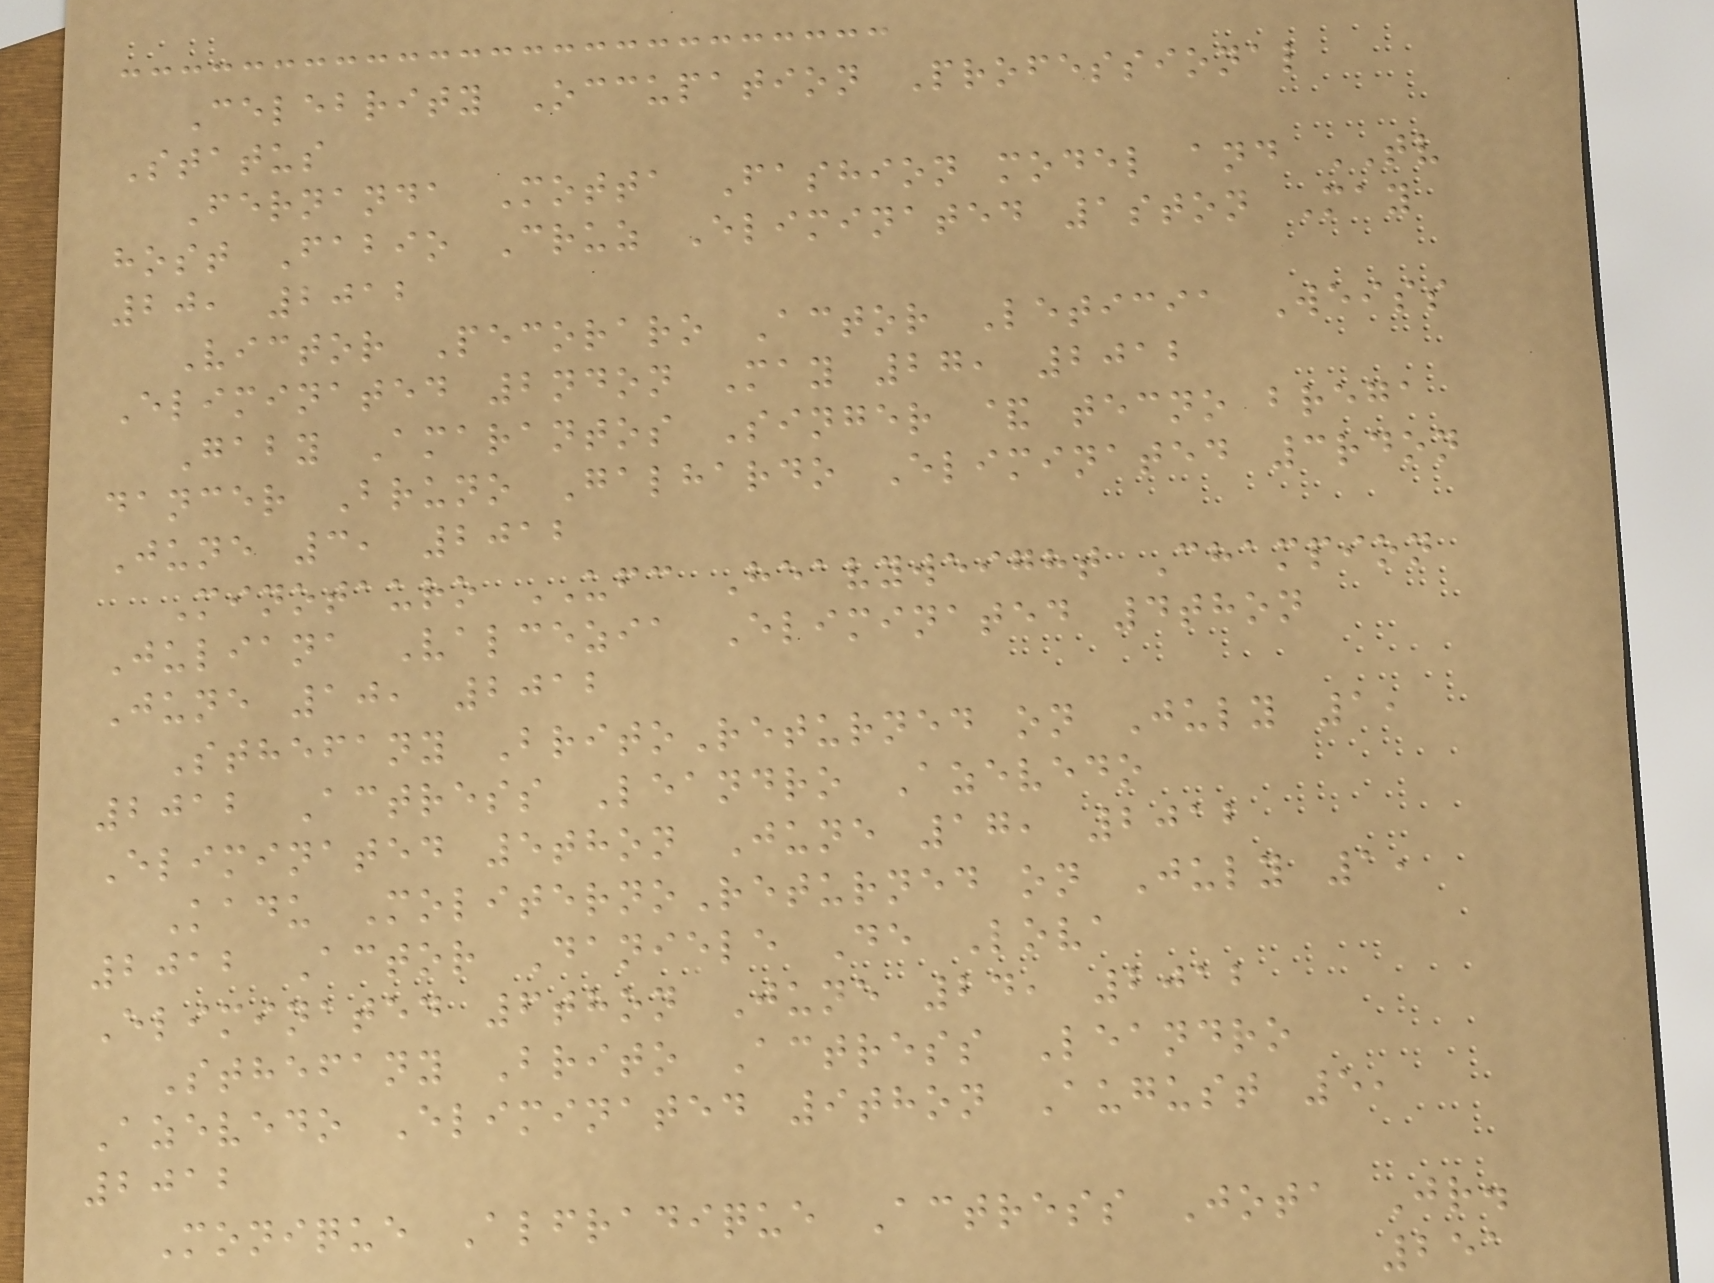Celebrity Occupation Professional
Status
Fernanda Motta Fashion model and TV
host Fabio Cruz Eliminated 1ston May
20, 2012
Victor Pecoraro Actor Leticia Weiss
Eliminated 2ndon May 27, 2012
Gaby Amarantos Singer & tecno brega
dancer Bruno Galhardo Eliminated 3rdon
June 3, 2012
Minotauro UFC Heavyweight Champion
Juliana Valcezia Eliminated 4thon
June 10, 2012
Sthefany BritoReturned on July 1,
2012 Actress Leandro Azevedo
Eliminated 5thon June 17, 2012
Kadu MoliternoReturned on July 1,
2012 Actor Daniele De Lova
Eliminated 6thon June 24, 2012
Sthefany Brito Actress Leandro
Azevedo Eliminated 9thon August 5,
2012
Monique Alfradique Actress Jota Jr.
251
